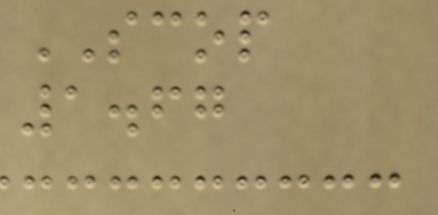SCOP
1.67
